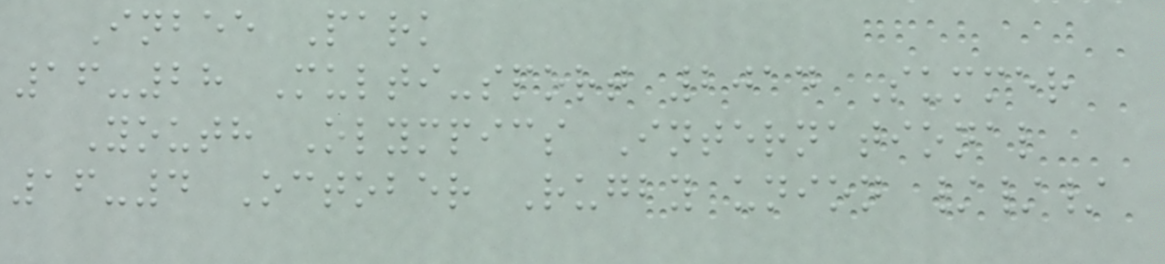Inbee Park
16-28 Multi-sport 2014 Summer
Youth Olympics International
16-4 October Rugby union ///
